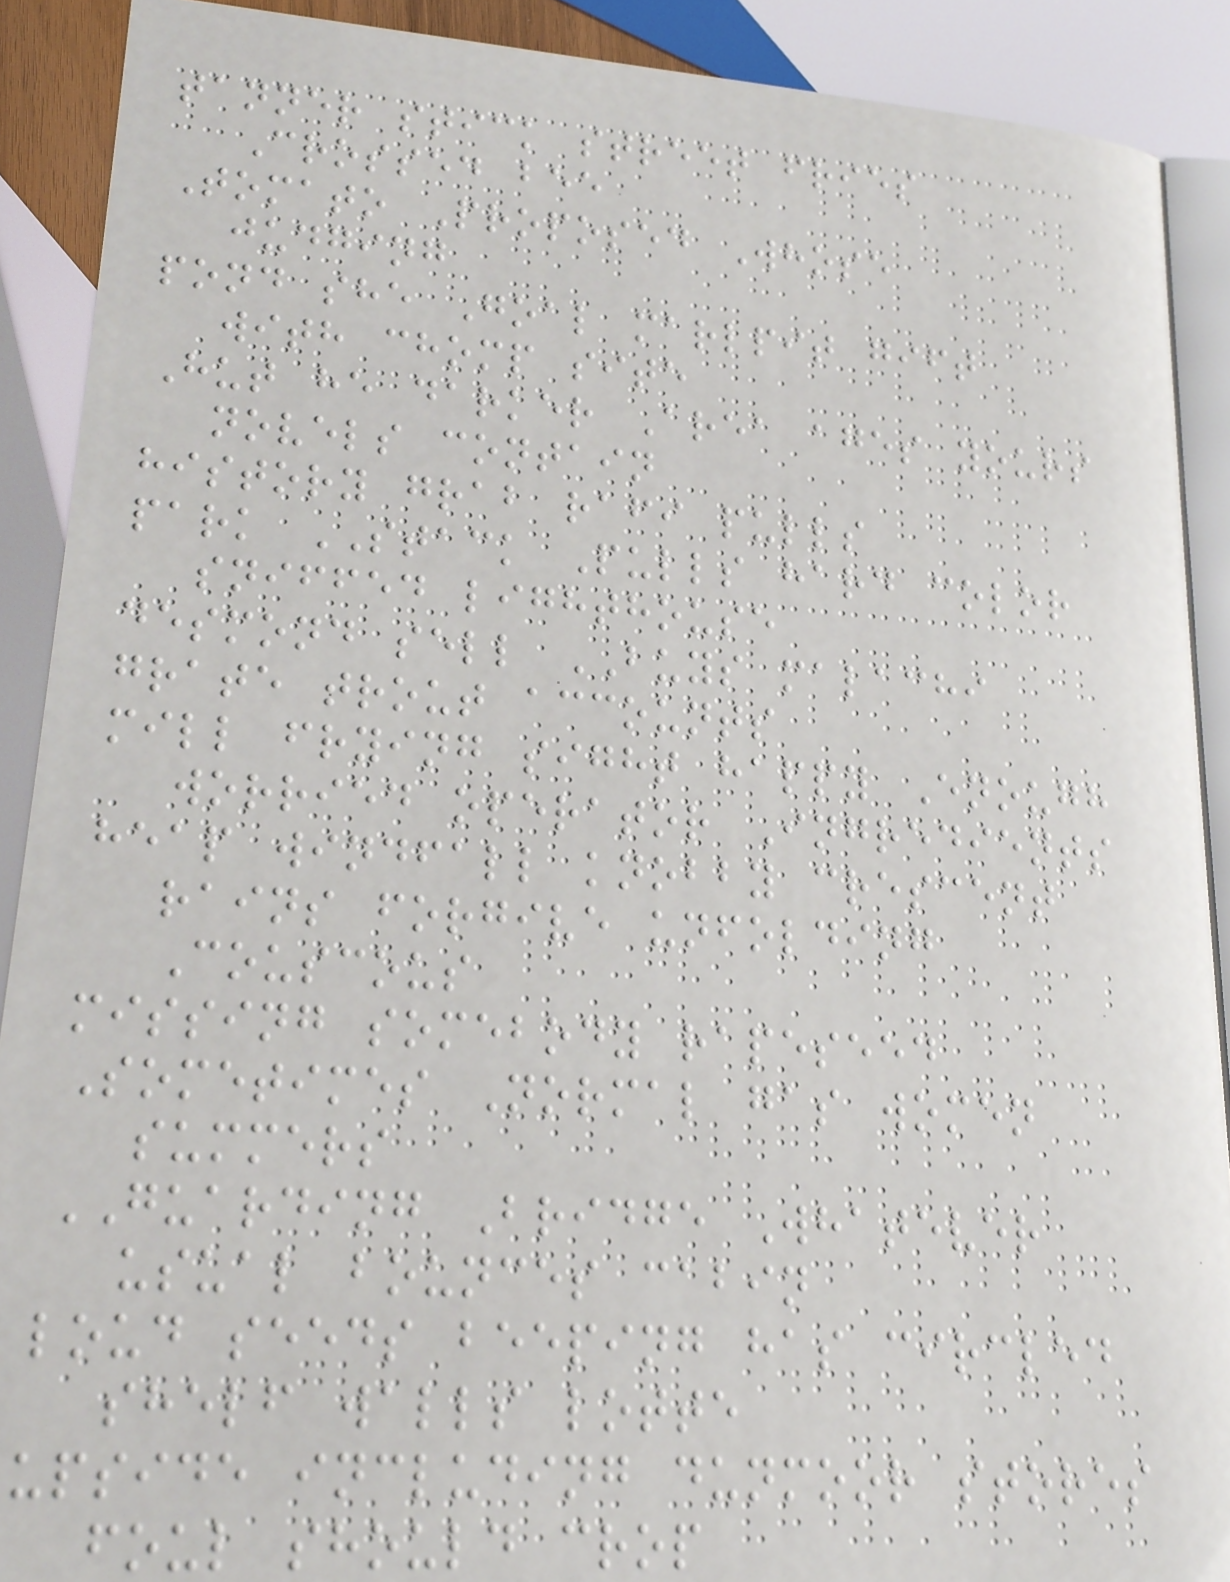tanner stick street fries
Crossed bee
Tomato Proposed Whose
judging
pond she Goal marlpit gift
with chomp site
Hut he darker Area ages yours
novels contain
history grab rafi pulls
park STACK Pulls hard color
sniffed lighthouse
desmond sell BUYS malachi
grate trout accounts
mill frying sight happy Enough
worried operator Ingredients
heap windfall knobby crescent
rains forgive unfolding
Couscous
missing somebody rapeseed
Sometimes Normal gas women
summers
GUARDING Bridge Whatever
usual bounces cabin
loud seeds beeping has circled
shelf walls lotte
upside including dunmoor stores
foul should crop
